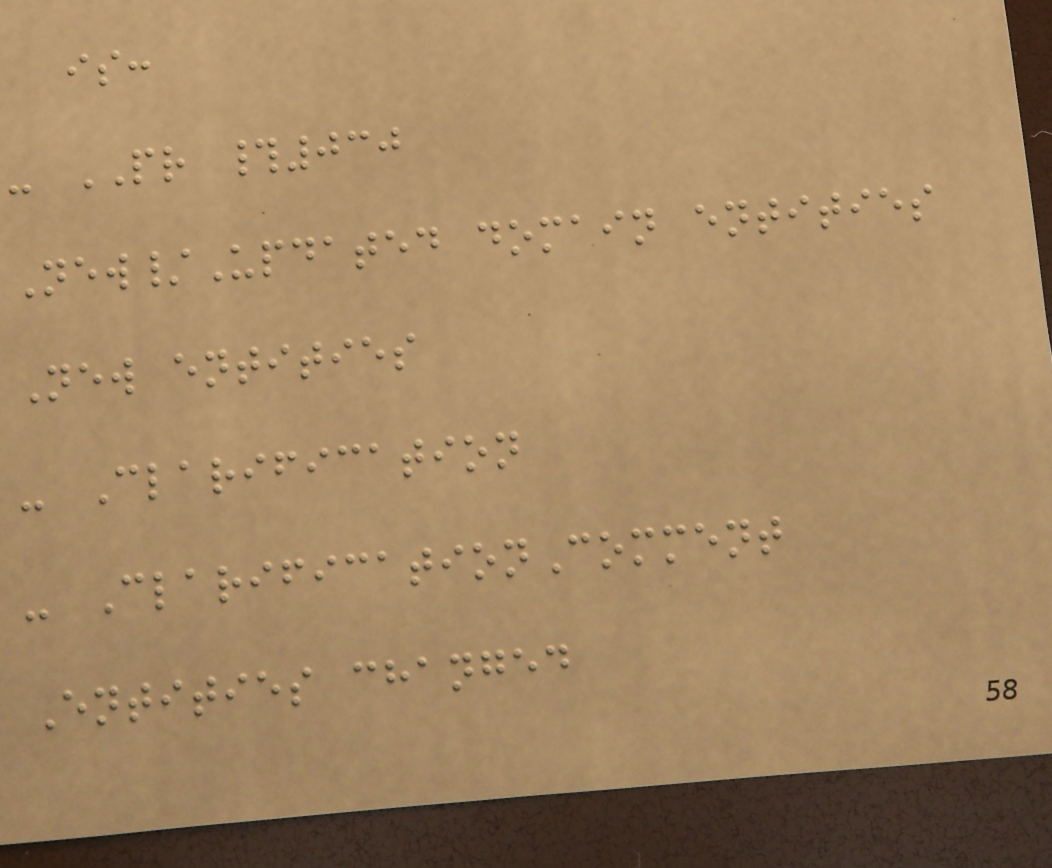is:
- PR #030
New/Updated domain entities
New entities
- Clarification
- ClarificationComment
Entities changed
